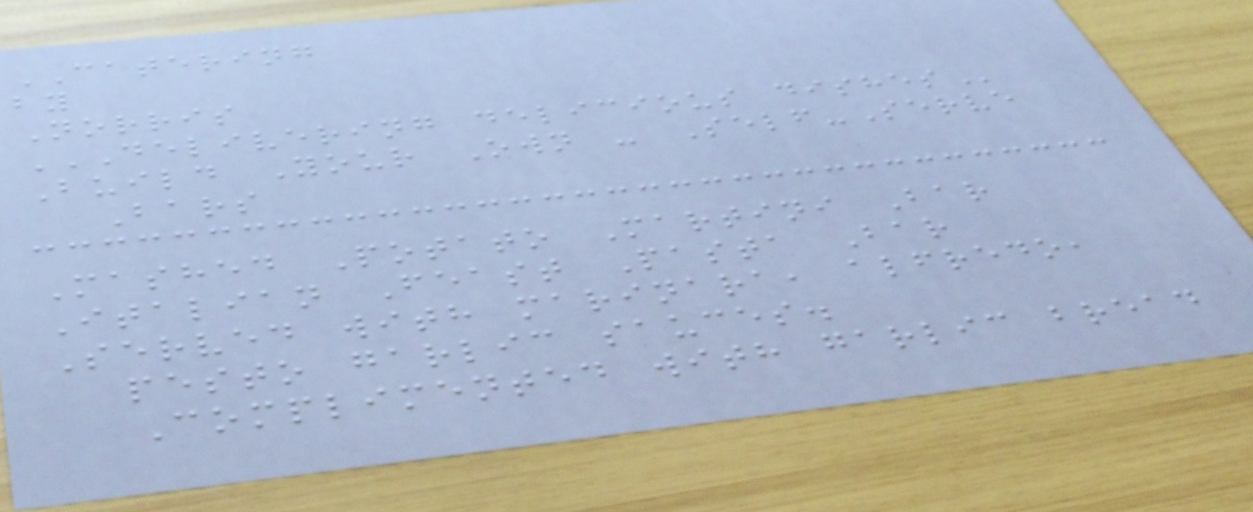CATERING
by
Norris
DELIVERING DELICIOUS DISHES
Build Your Own - Self-Serve
Bars
Mashed Potato Martini Bar
Italian Feast Pasta Bar
Served with marinara, alfredo,
pesto garlic sauces.
Complimented with garlic bread
